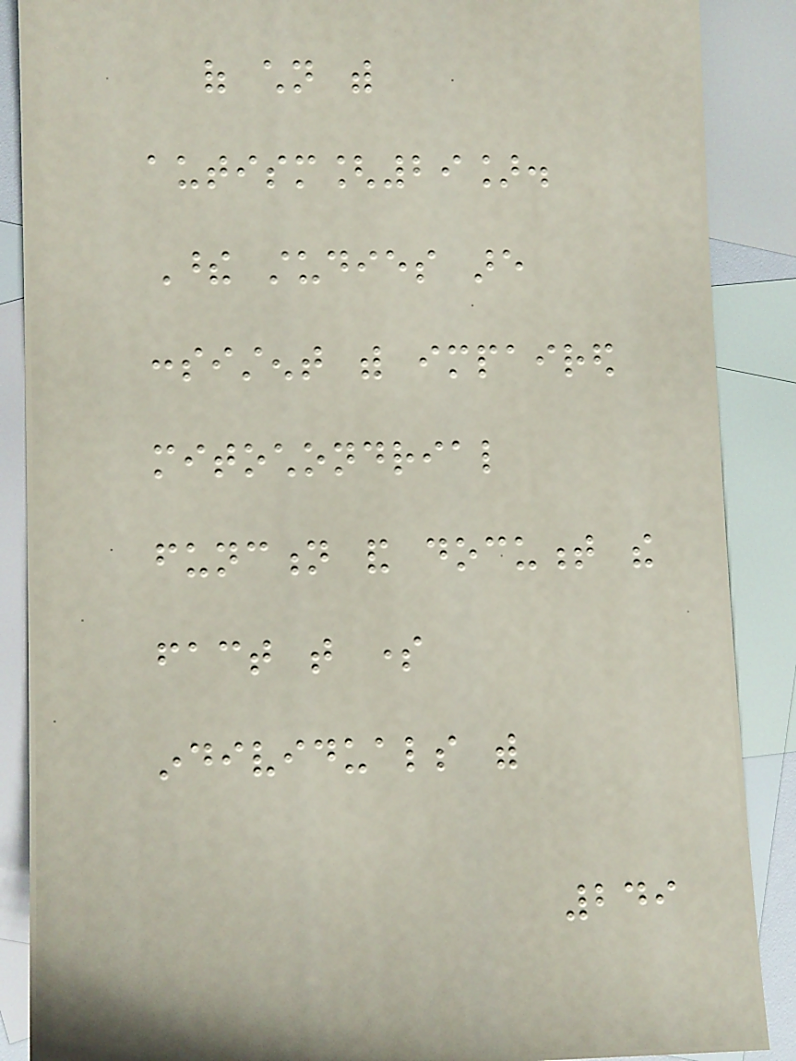of children with
autism[29].
These studies are
consistent with impaired
mitochondrial
function and document the
fact that some
individuals with
249
